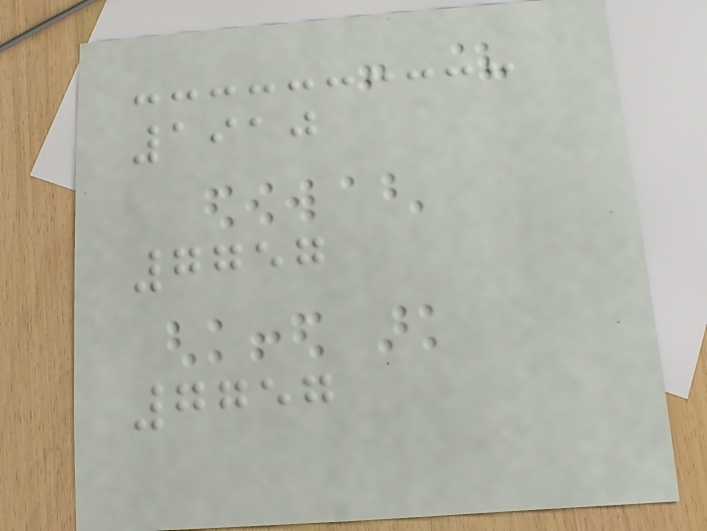1910
7757
7757
